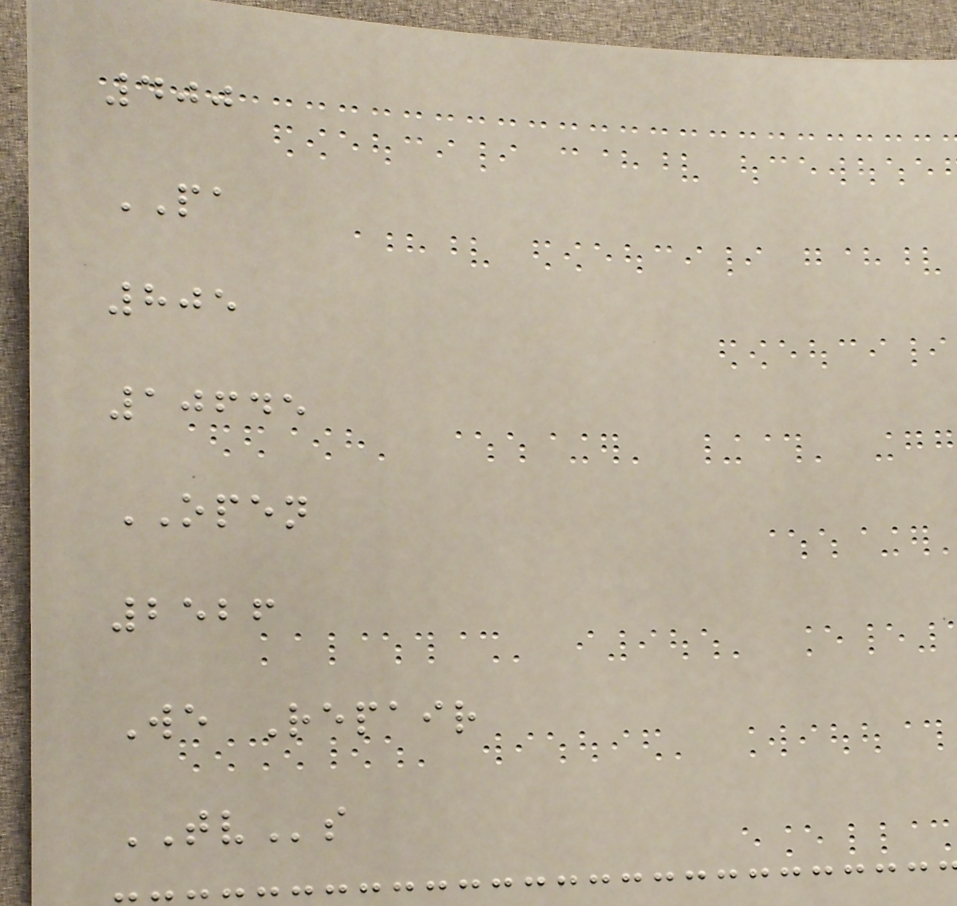400
PA
805
10645
OPEN
2526
We Repair
TVs
